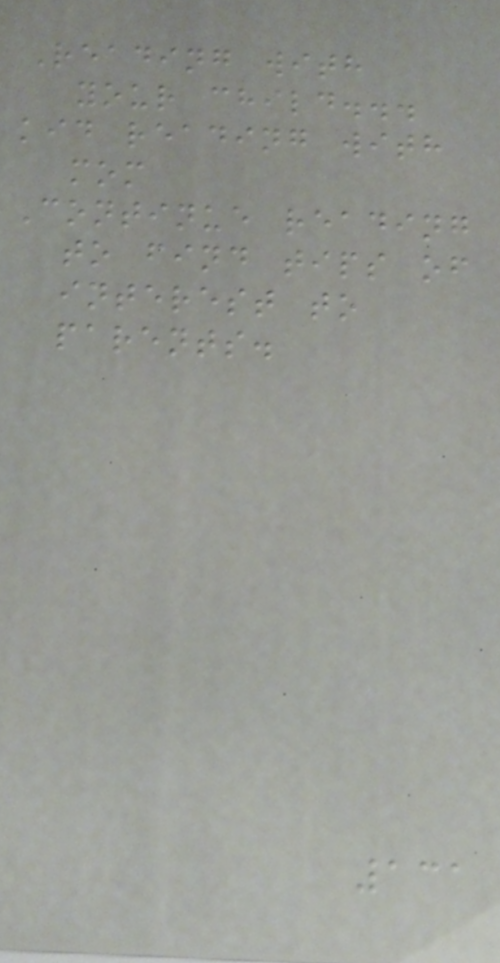Reading with
your child...
kid reading with
mom
Continue reading
to find tips of
interest to
parents.
131
